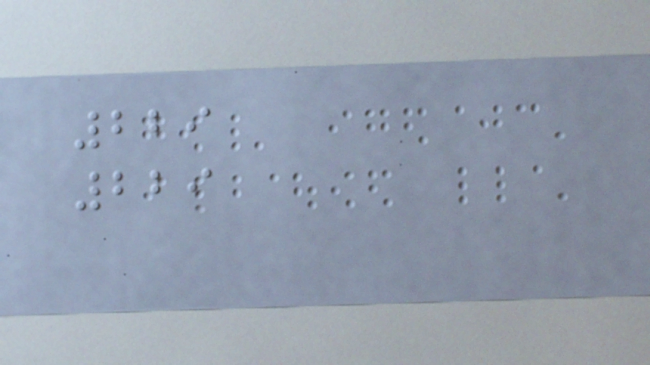229
229
